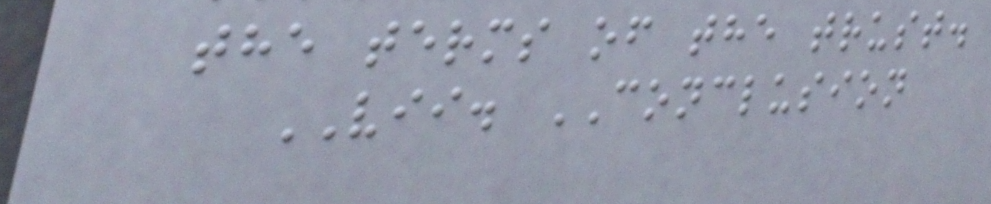the terms of the trust.
VII. CONCLUSION
